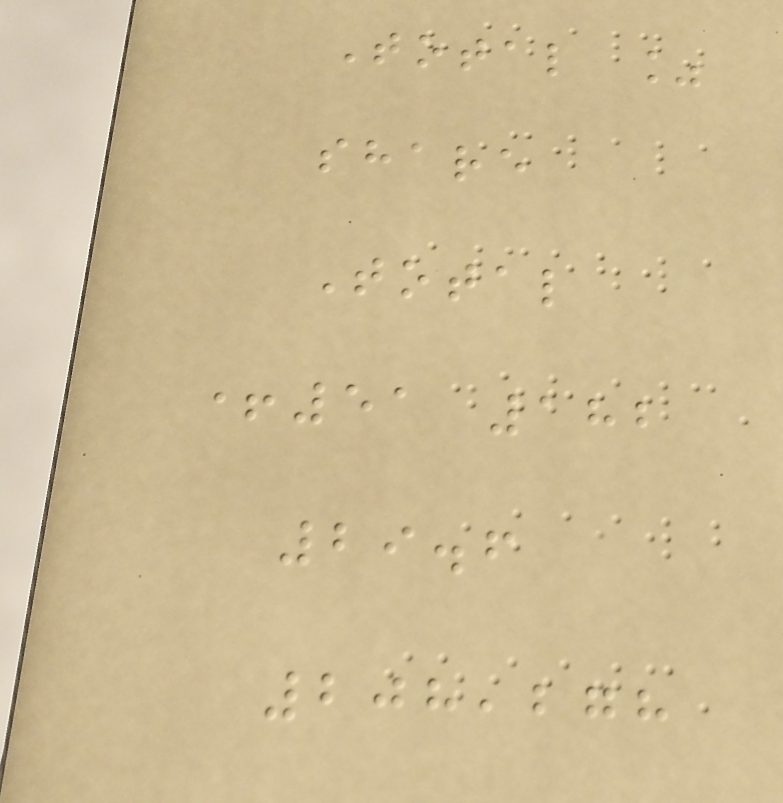Total %
share
Total
+51 182
29.6
208,278
